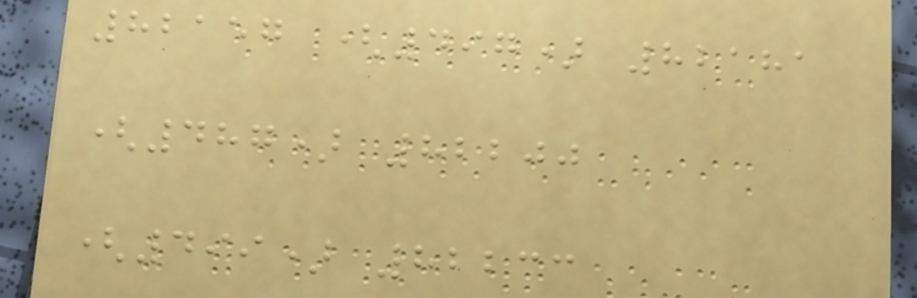82157 (497) 82181
(487) 82200
(499) 82233
